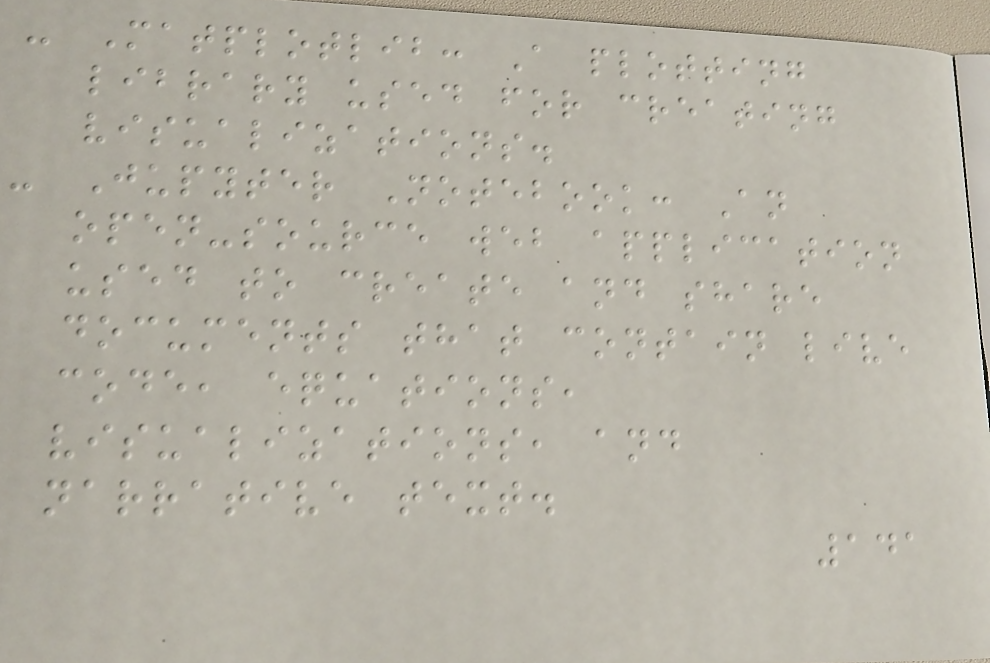- Matplotlib: A plotting
library used for creating
visualizations.
- Jupyter Notebook: An
open-source web application
used to create and share
documents that contain live
code, equations,
visualizations, and
narrative text.
141
